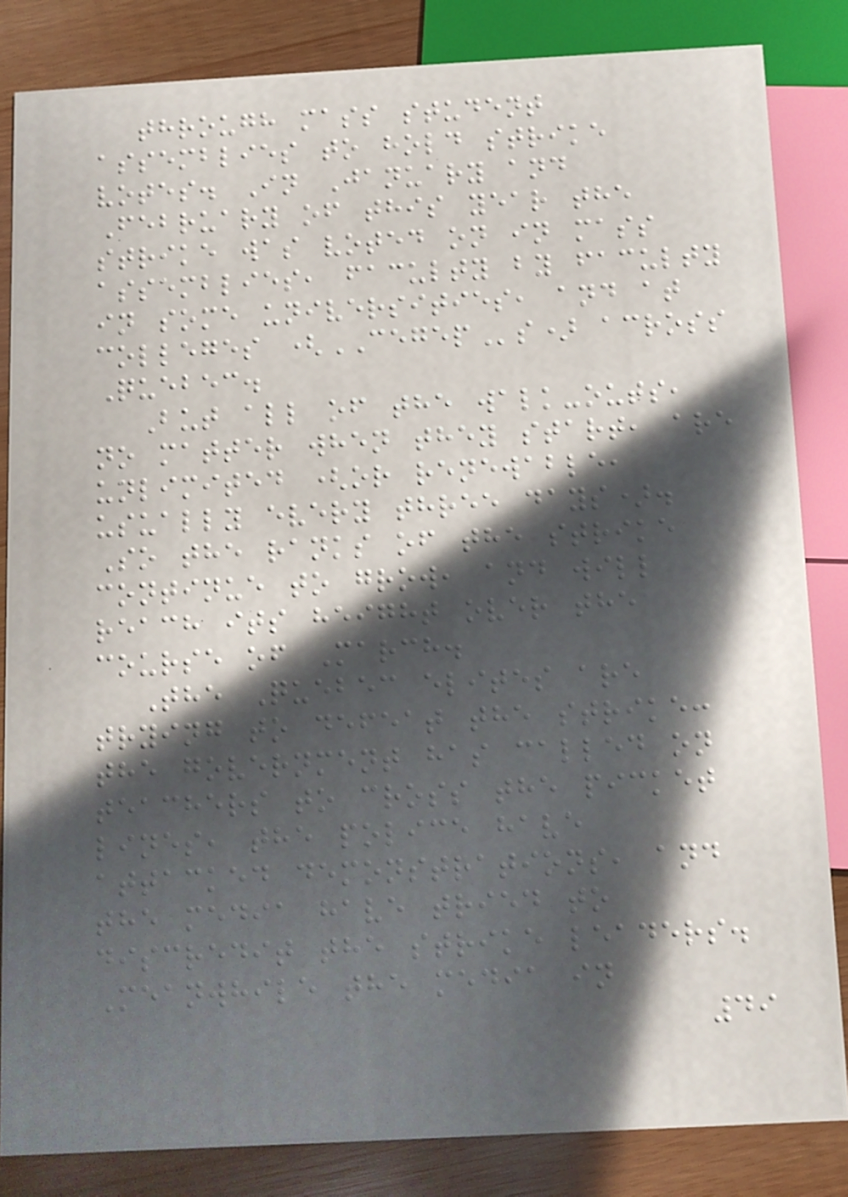through mass student
assemblies to hold strike
votes. In January and
February of this year the
strike was voted on in mass
assemblies, faculty by faculty
in some universities, and at
colleges (CEGEPs) across
Quebec.
But all of the walk-outs,
no matter when they start, are
unlimited (or renewable,
usually every three days).
So the ranks of the strike
continue to grow, and will
reach its height over the
course of March.
The Quebec elites are
trying to defeat the strike:
the government has called on
teachers to cross the picket
lines, the police have
attacked demonstrations, and
the media have tried to
discredit the strike leaders.
Meanwhile the media in
49
